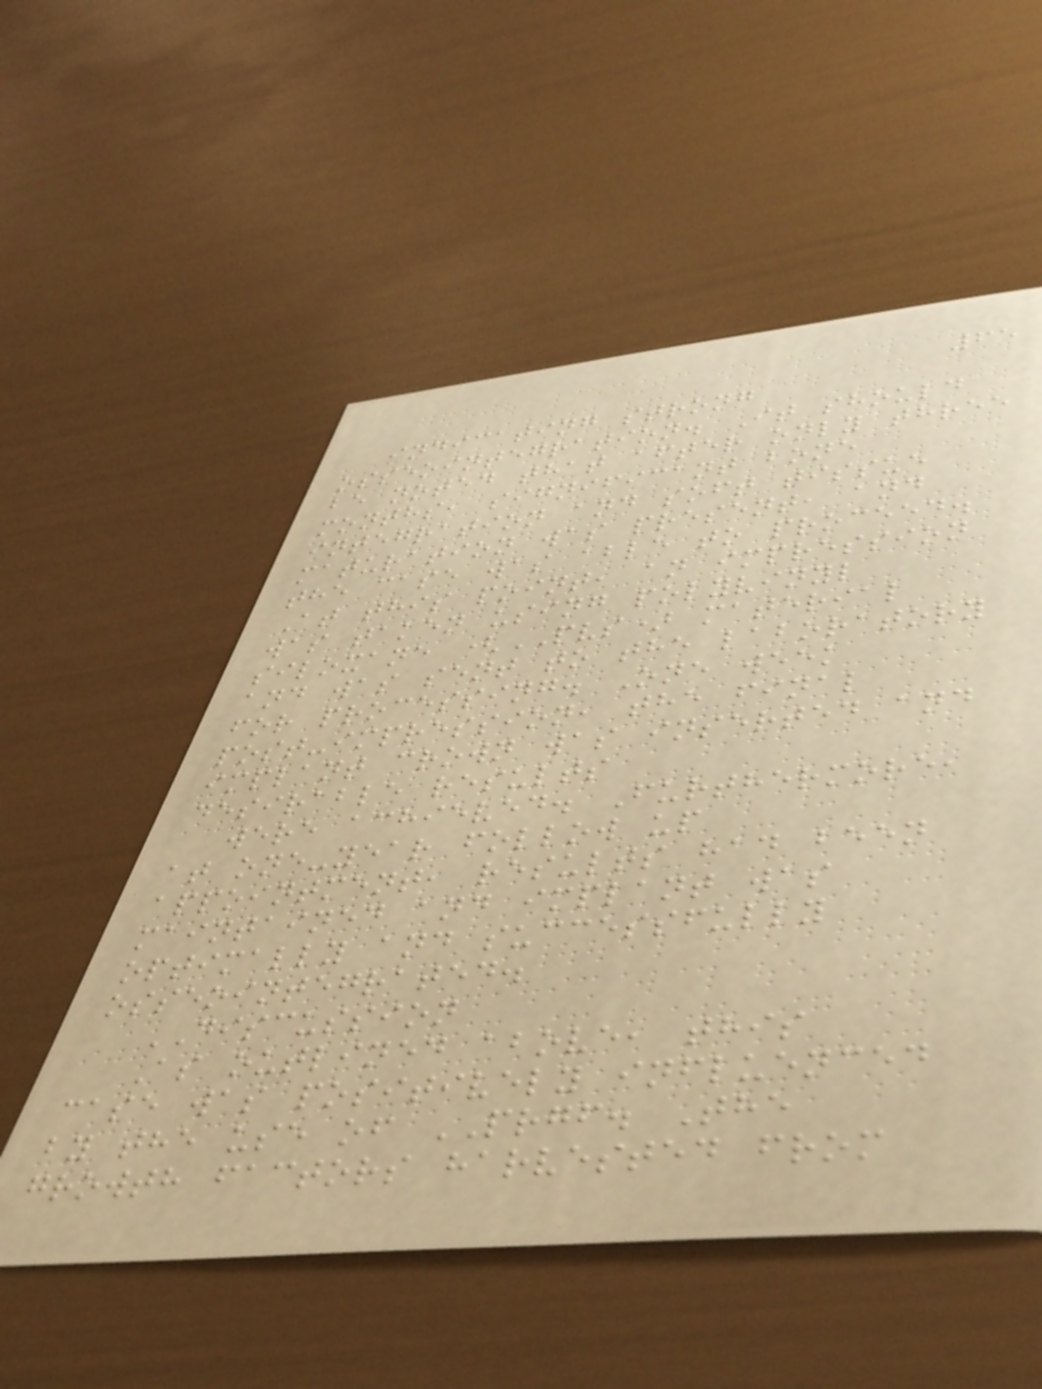65
indicating strong
osseointegration. It should
be noted that after only three
months, significant bone
integration and soft tissue
maturation was present, and
the case was able to proceed.
At this point, an impression
was taken using polyvinyl
siloxane (PVS) material
and was sent to the laboratory
for processing. One week
post-impression, the final
implant crown was inserted and
desirable results
were achieved. Furthermore,
at one-year follow up
appointment, results had been
maintained and implant was
optimally and successfully
osseointegrated.
DISCUSSION
As outlined above, this
case was positively influenced
by the use of PRGF. The
growth factors harvested from
